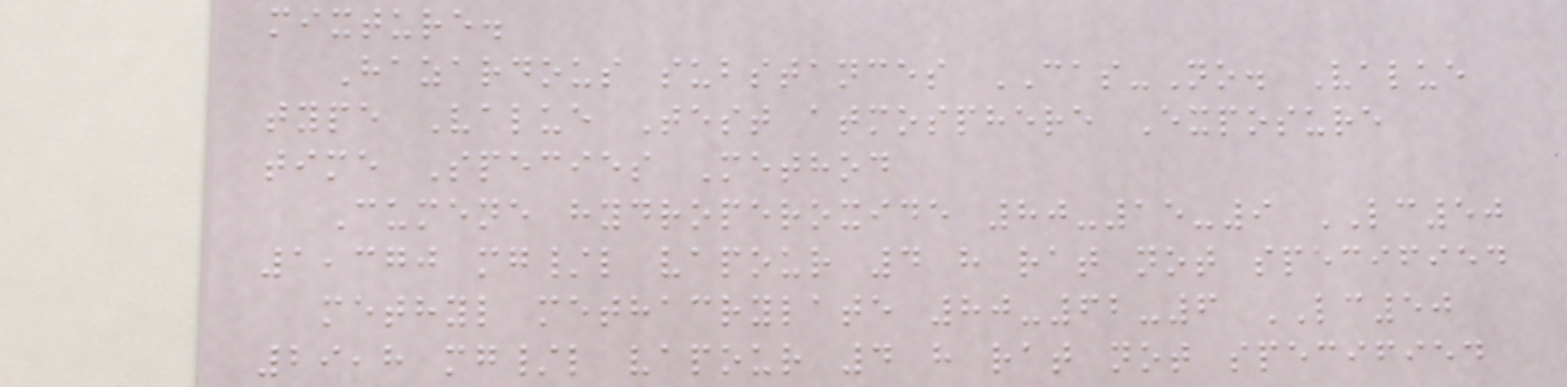mixture.
Hazardous substances CAS-No. Value
type Value Test atmosphere Exposure
time Species Method
Cumene hydroperoxide 80-15-9 LC50
1,370 mg/l vapour 4 h rat not specified
methyl methacrylate 80-62-6 LC50
29,8 mg/l vapour 4 h rat not specified
